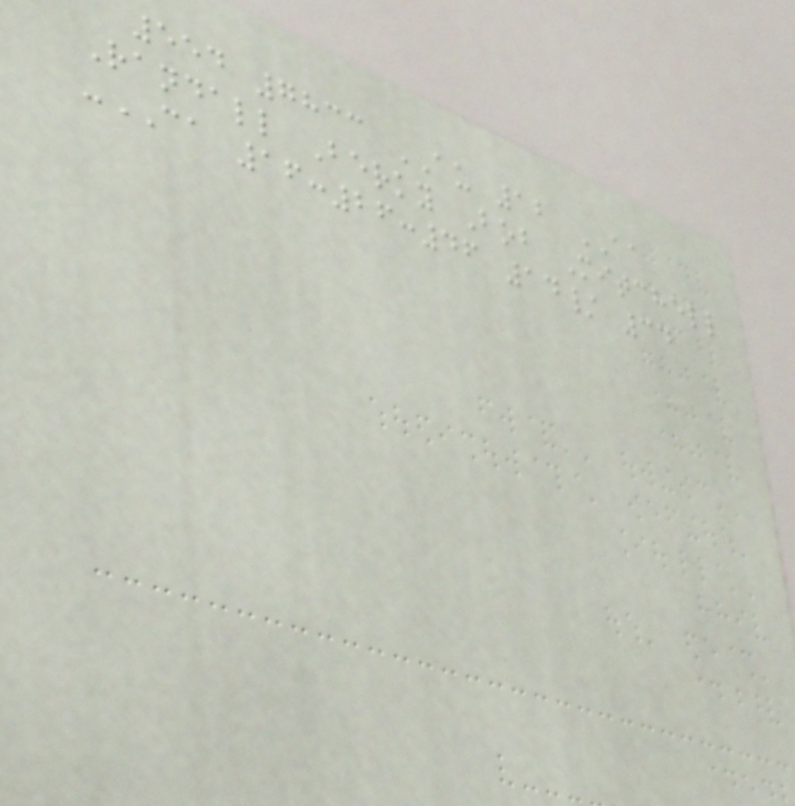554 7833 AU 12 AA
Randall Berky Bob Mitchell
-CA 16:26:46 14/ 34
